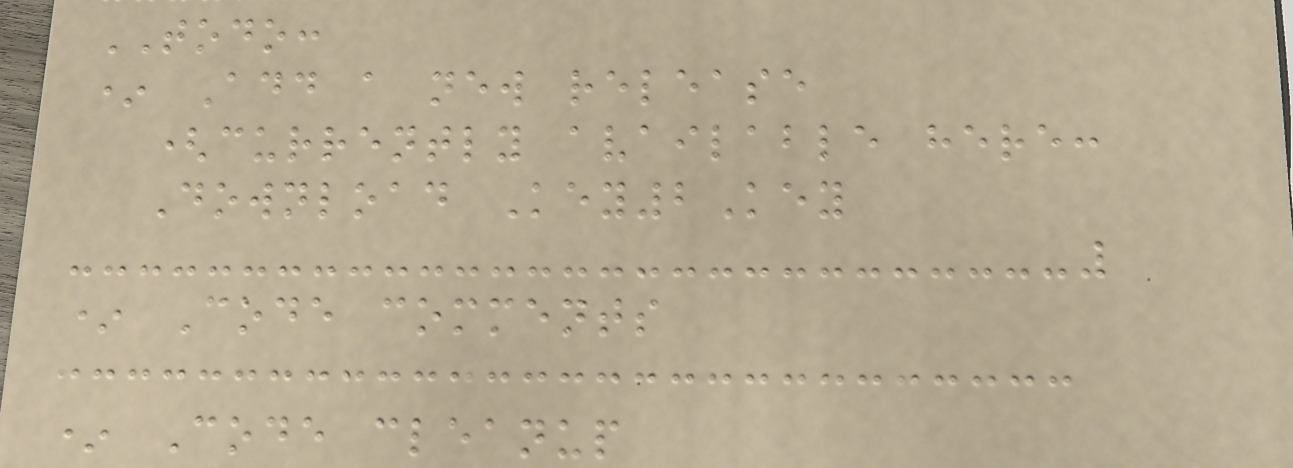TODO:
* Add a new release
(currently available here:
Download Key2Key
* Code comments
* Code cleanup
